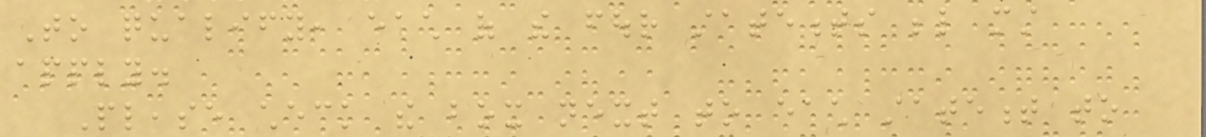To qualify, each of the four statements below must
apply.
Please check the box next to each statement to
